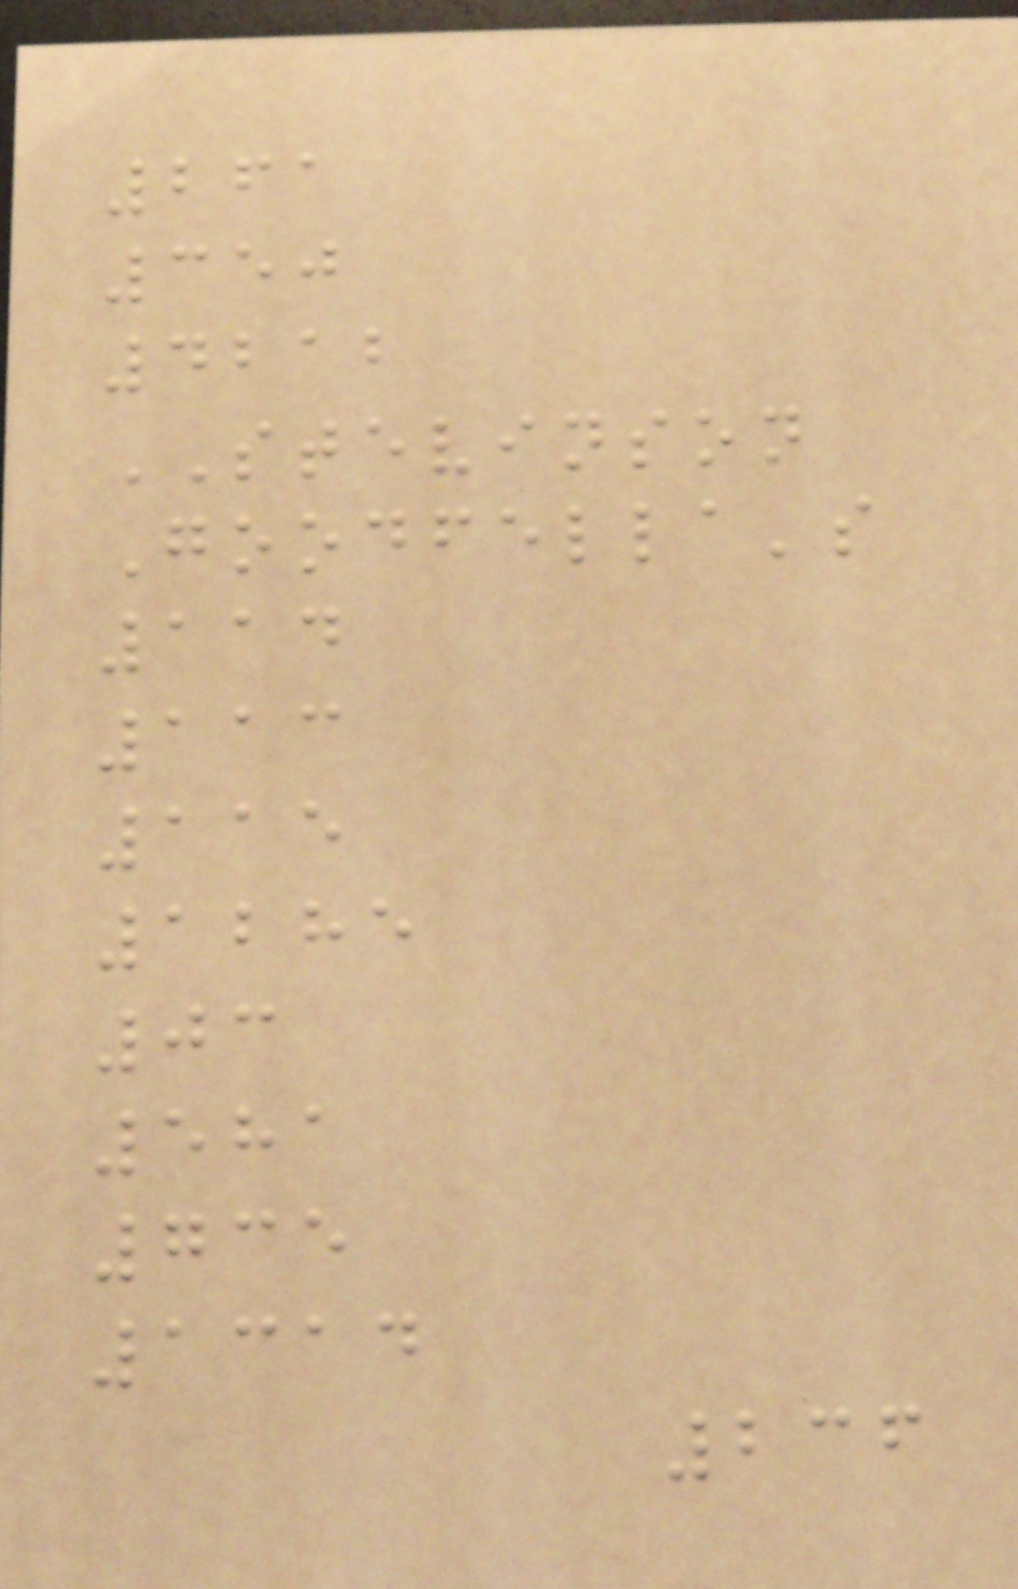261
350
4212
STEVINSON
Goodfella's
114
113
115
1285
03
581
735
1314
236
